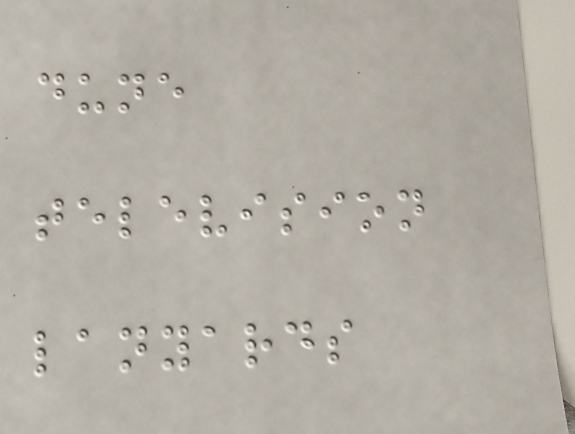dune
television
lanyards
